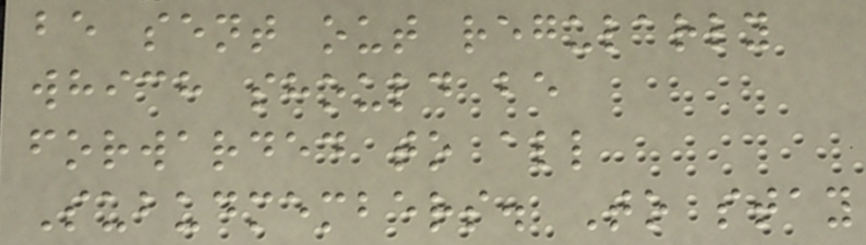be sent out regularly
which should be
forwarded to all
Subudmembers. To stay
